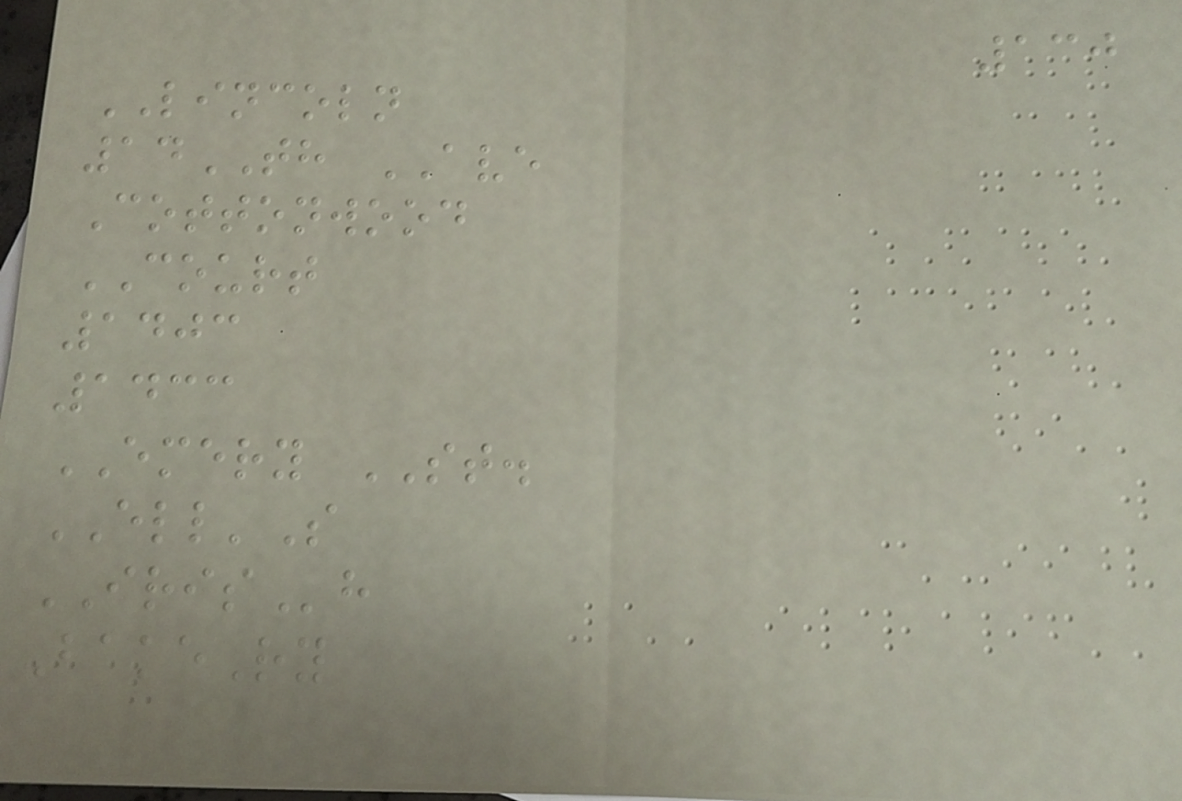130
LINCOLN
14TH AVE
Cottonwood
COURT
1403
1433
EMERY ST.
ELL'S
IRISh
BakeRy
